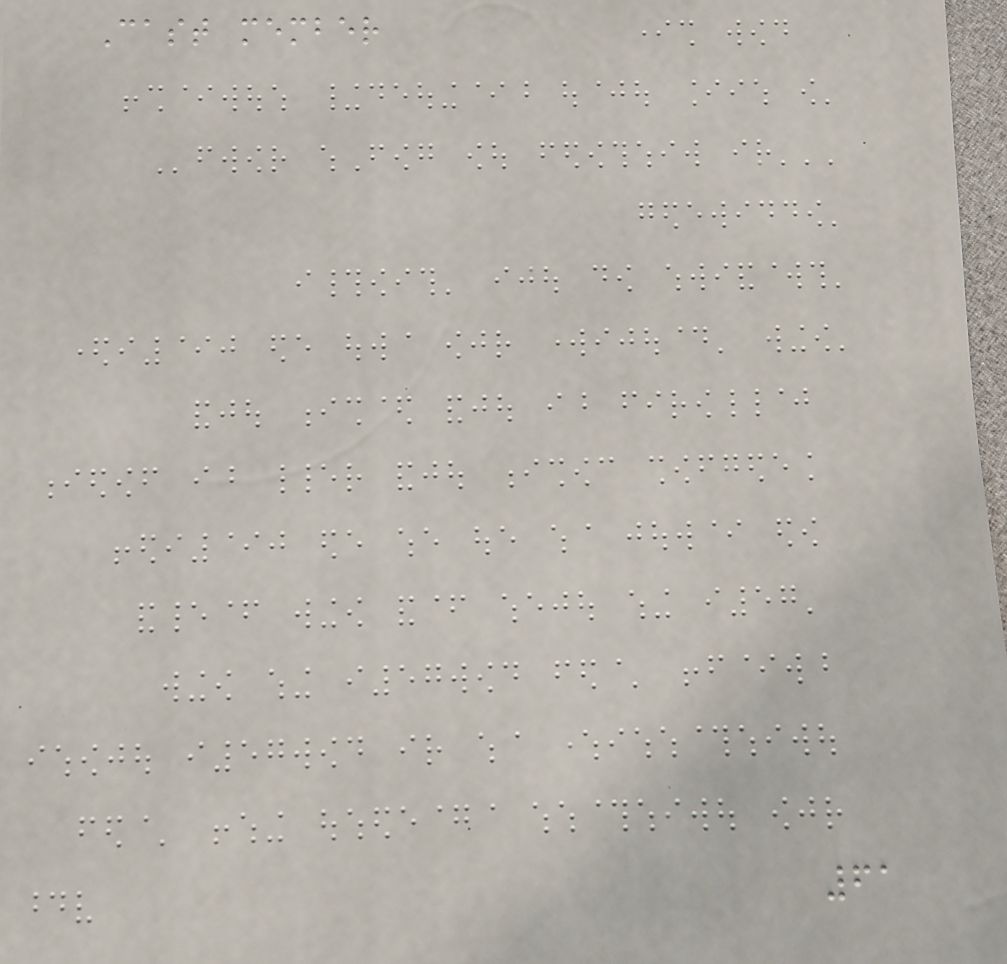Cast member
61
